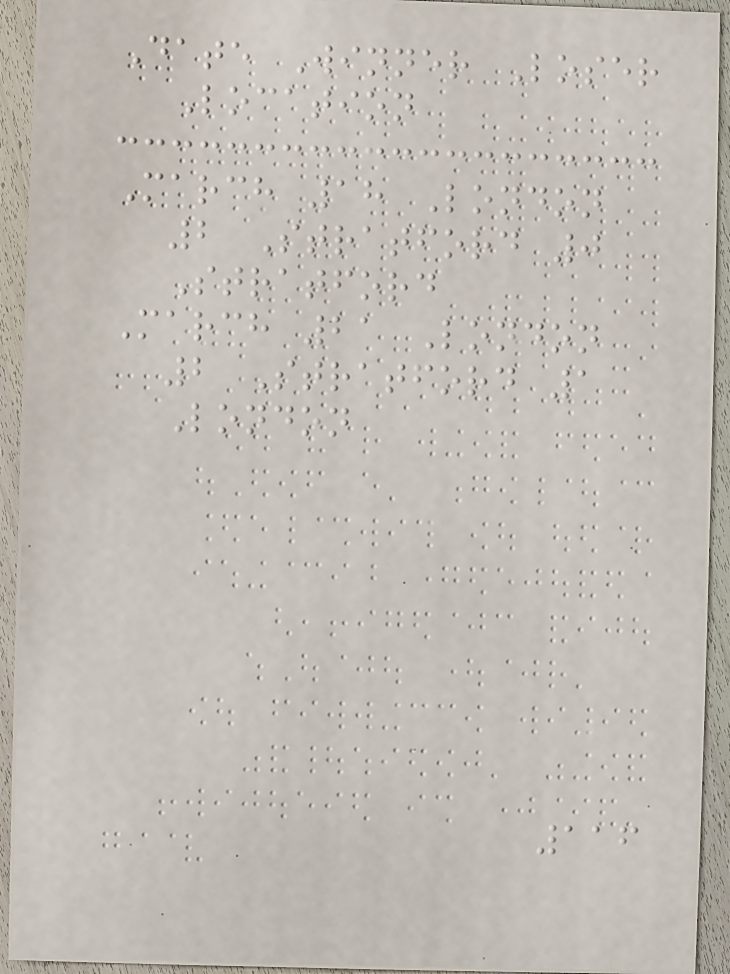Date Winner Loser
Location
March 18 London
2 Stratford 0
Stratford
March 21 London
2 Stratford 1
London
116
